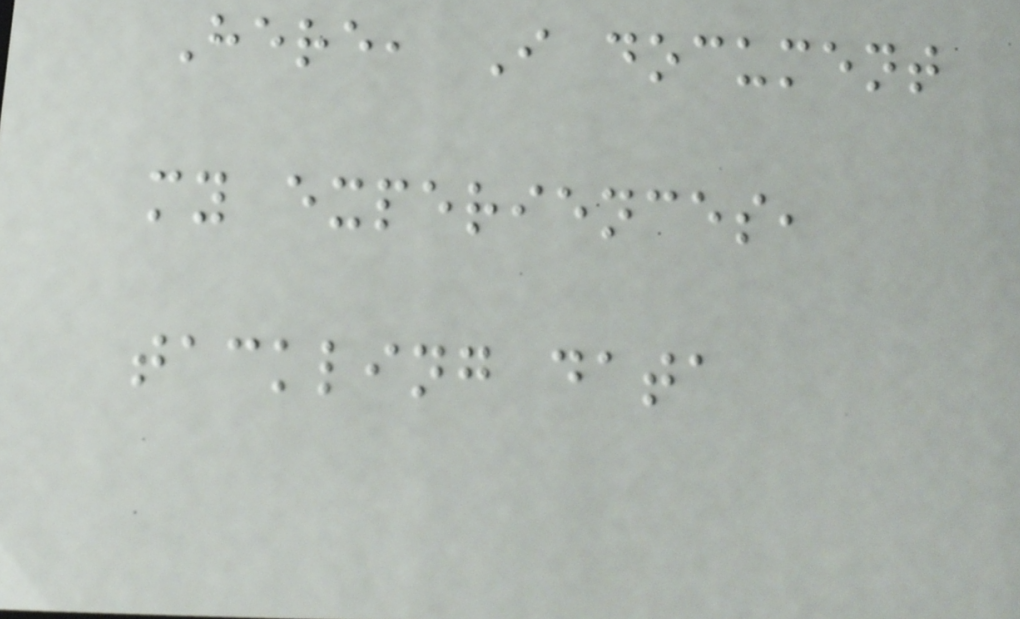Here, I document
my experiences,
tackling data
